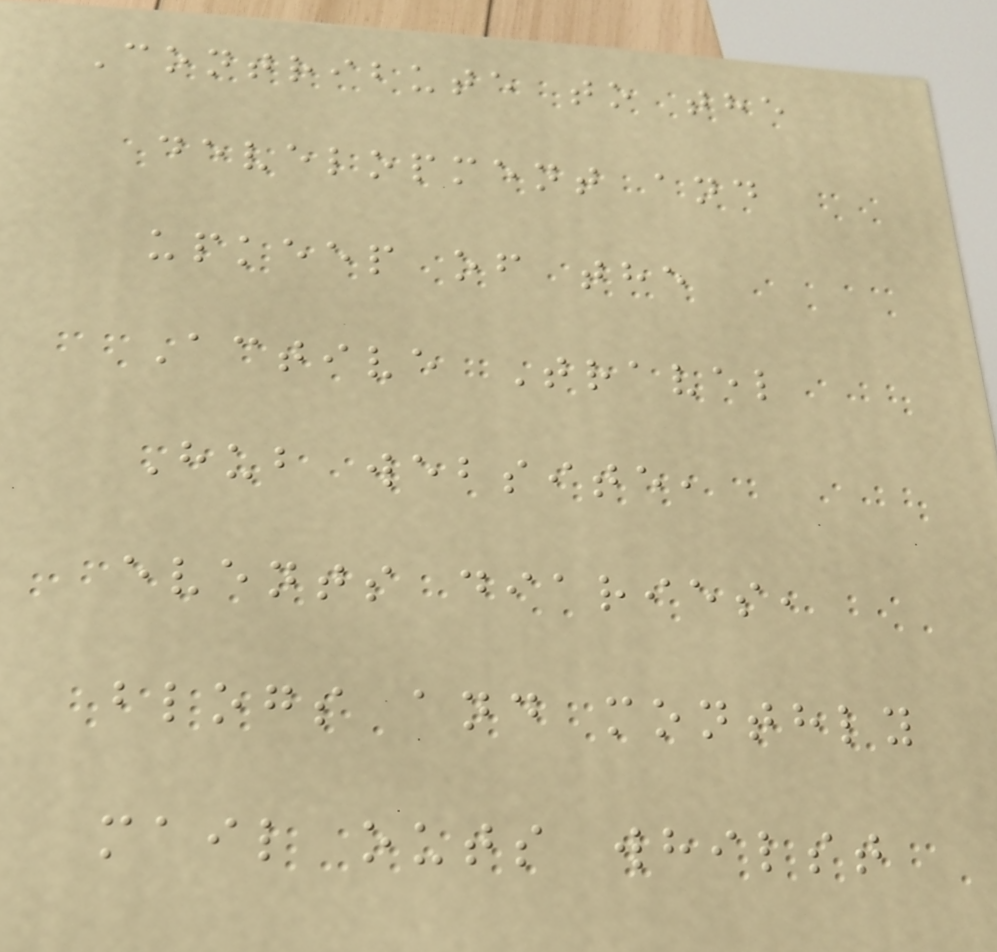Contribute to the
development and
upkeep of the
Active Travel
Hub website,
events diaries,
blogs and monthly
mail outs whilst
